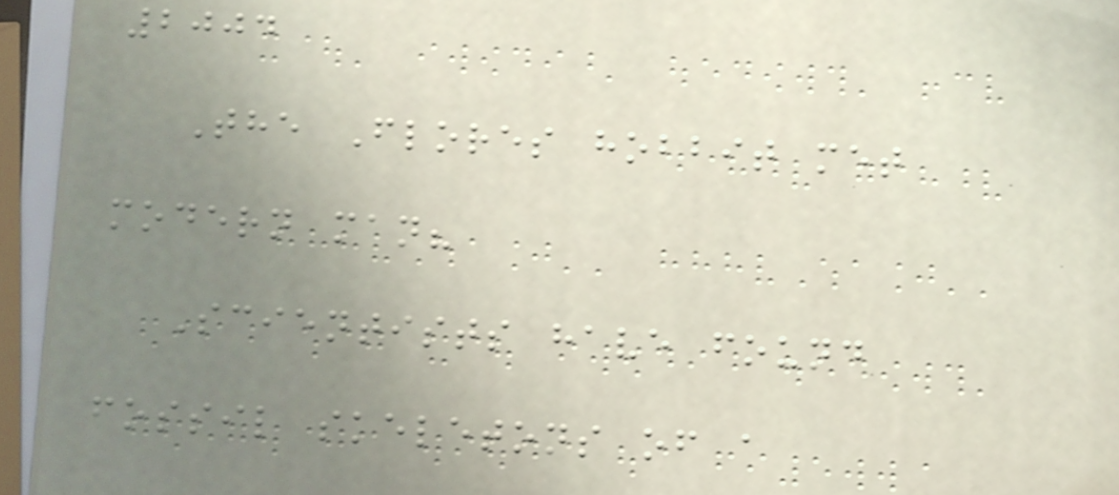2004
The Flores hobbit met
modern man?
Scientists have found
fossil skeletons of a
